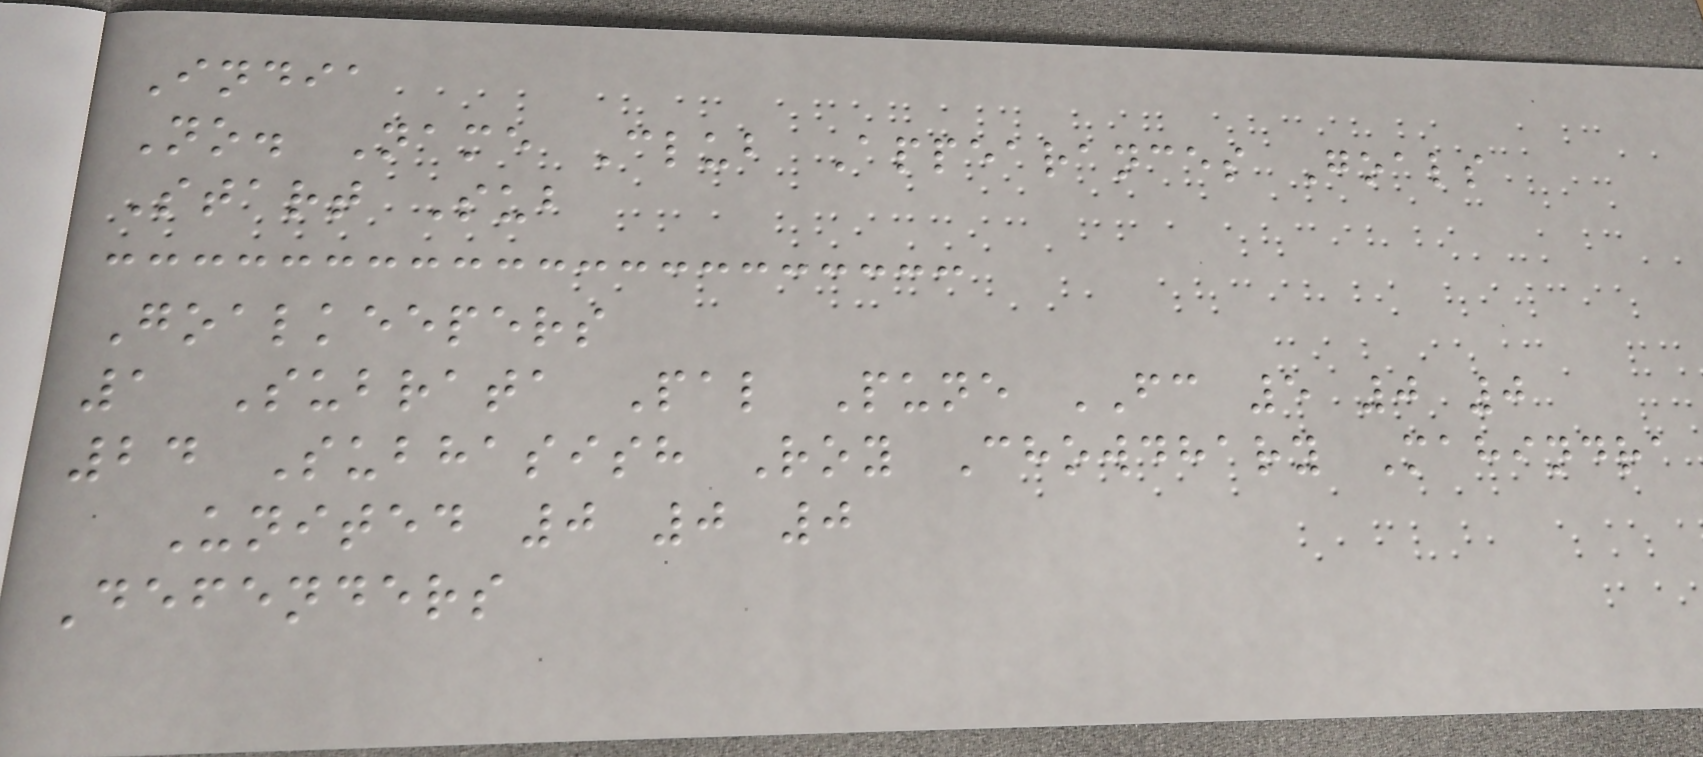India
No. Name Club Appearances Goals
Start Sub
Goalkeepers
1 Subrata Pal Pune FC 5 0 0
24 Subhasish Roy Chowdhary Mahindra
United 0 0 0
Defenders
